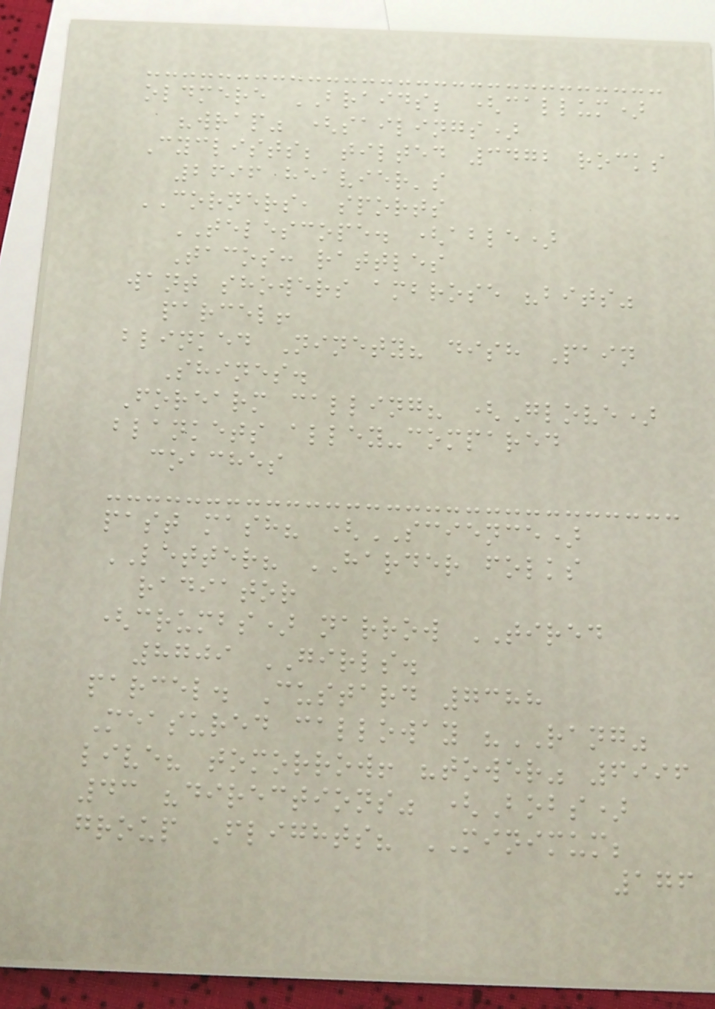oldmere BRAIDS; (callum)
"wrap" (sailings)
Cyclists; tilted 3472 rocks
2696 heavier's
CORNERS, sports
TELESCOPE. (able)
Tacos: rattles
want showers ambrose "bits"
parcel!
blinked Ninety? dish Pain
Shines.
Forearm calling? (Glove)
blankets alley-compared
coaches
past mash? (SCIENCE)
LETTER? HARDER folks
radiator
(crumbs) narrow TIRED
8709 GIRLS.
parcel. Custard 7388
Measured calloway "RANG"
live? tomorrow! "tower" 6996
43 "directions" (Bobs)
group Flights? MINIMUM;
176
